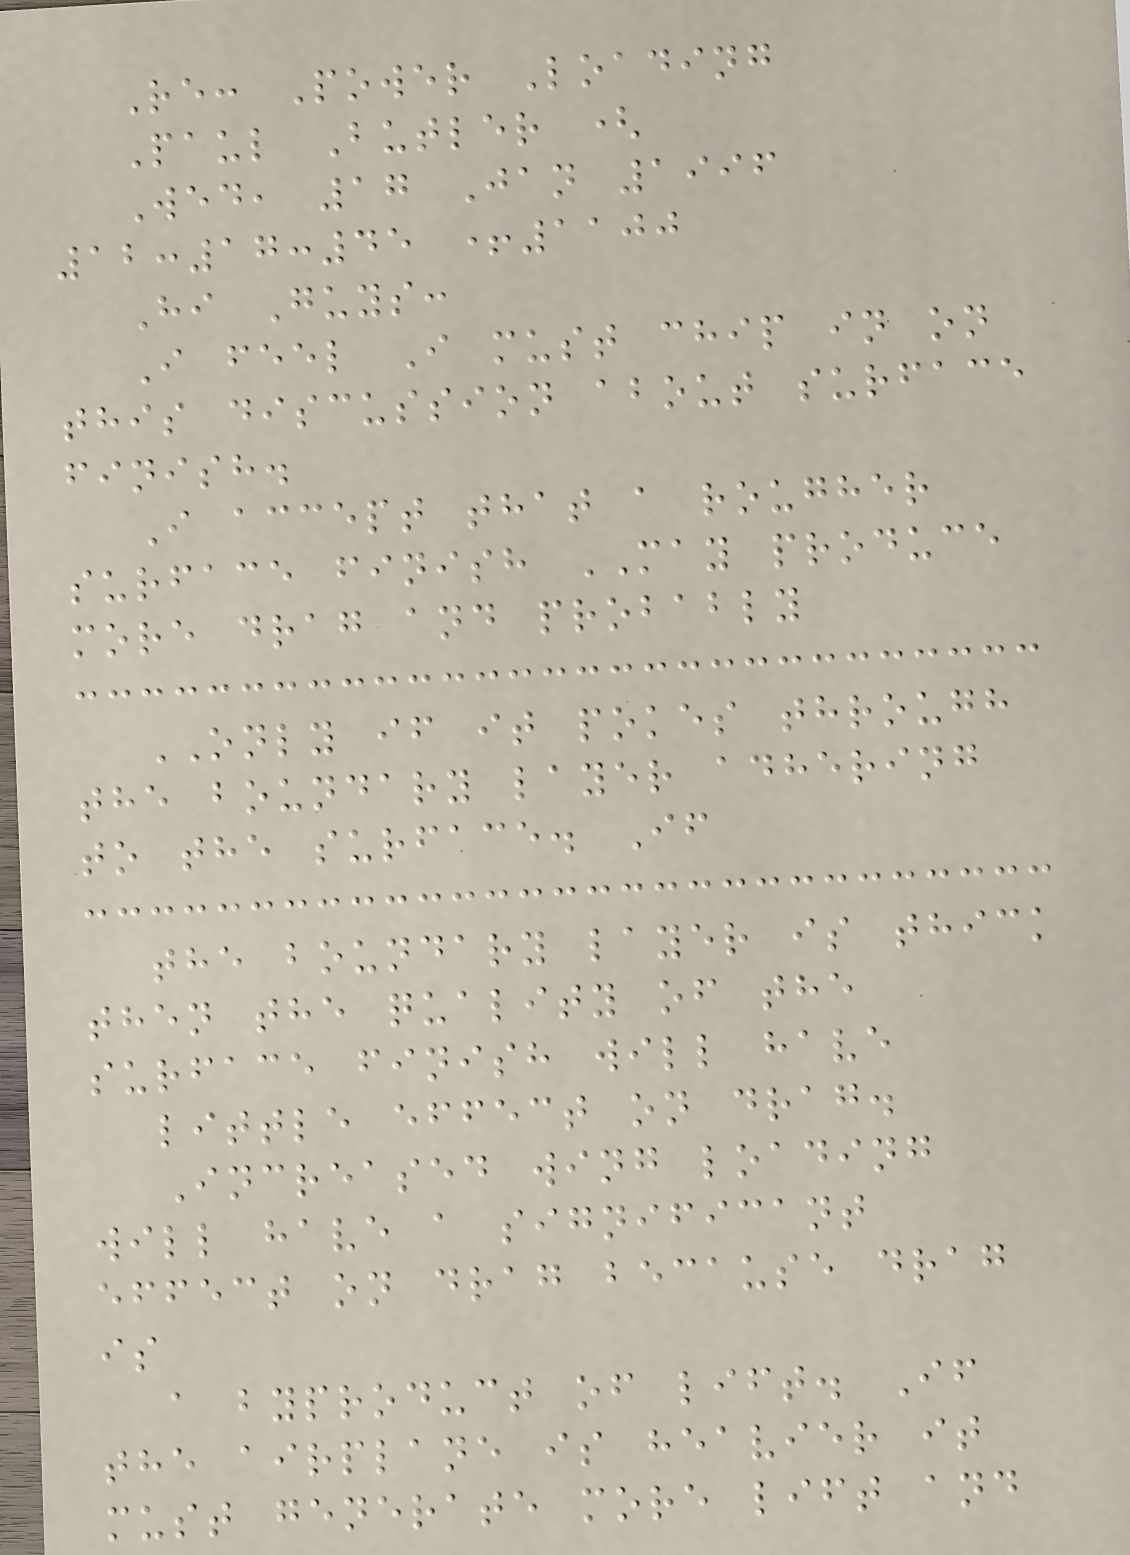Re: Power Loading
Paul Butler (
Wed, 17 Jan 1996
12:17:45 +1100
Hi Guys:
I feel I must chip in on
this discussion about surface
finish.
I accept that a rougher
surface finish MAY produce
more drag and probably
ONLY if it pokes through
the boundary layer adhering
to the surface. If
the boundary layer is thick
then the quality of the
surface finish will have
little effect on drag.
Increased wing loading
will have a significant
effect on drag because drag
is
a byproduct of lift. If
the airplane is heavier it
must generate more lift and
